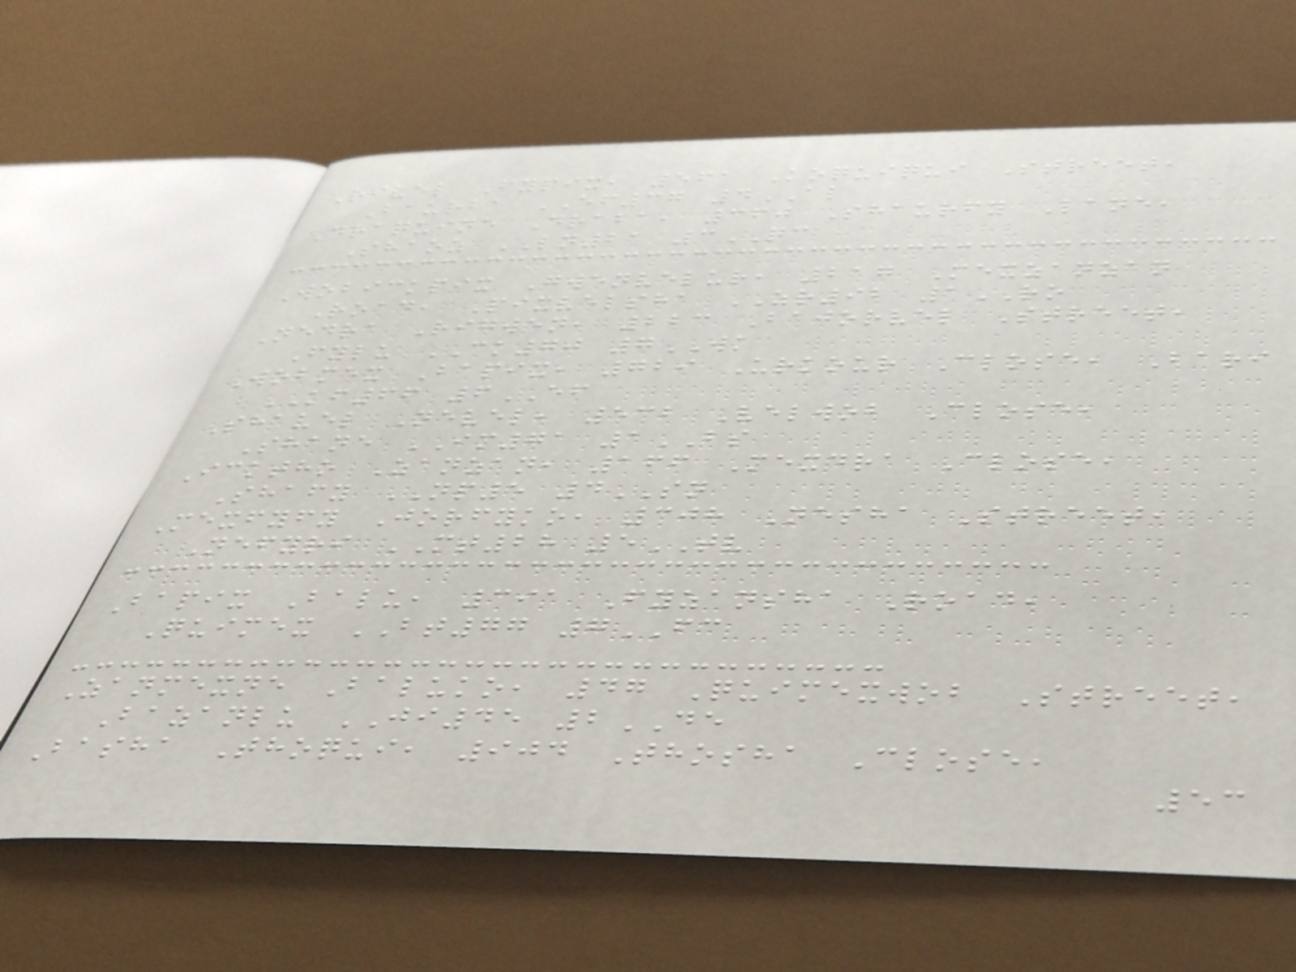Rivel Fypix, 561 Koquiqui Street,
Baurba EF37 4AL
Draquine Draba, 360 Shaurfy Lane,
Shaoz LN21 3QC
Wobickpix Gwenvelur, 217 Mexzanzan
Road, Pixvelsha ZR92 1RO
Nedra Rigwen, 223 Bajorvel Street,
Fylu CK70 7WK
Wobmex Bapix, 729 Urkour Close, Bari
KF66 6EF
Shavel Nevel, 532 Velwob Close,
Shane IM71 1BS
Icktho Zanzan, 166 Mexdra Close,
Shafy NP5 4SN
Mexfyfy Jorfyko, 308 Nesha Street,
Nefyri MT28 5TV
Bapix Balu, 391 Fyzansha Road,
Quimex BT77 7FC
Zanmexne Baluko, 47 Quimexwob Street,
Bazanlu JI45 2DE
Basha Thoqui, 904 Thosha Close,
53
